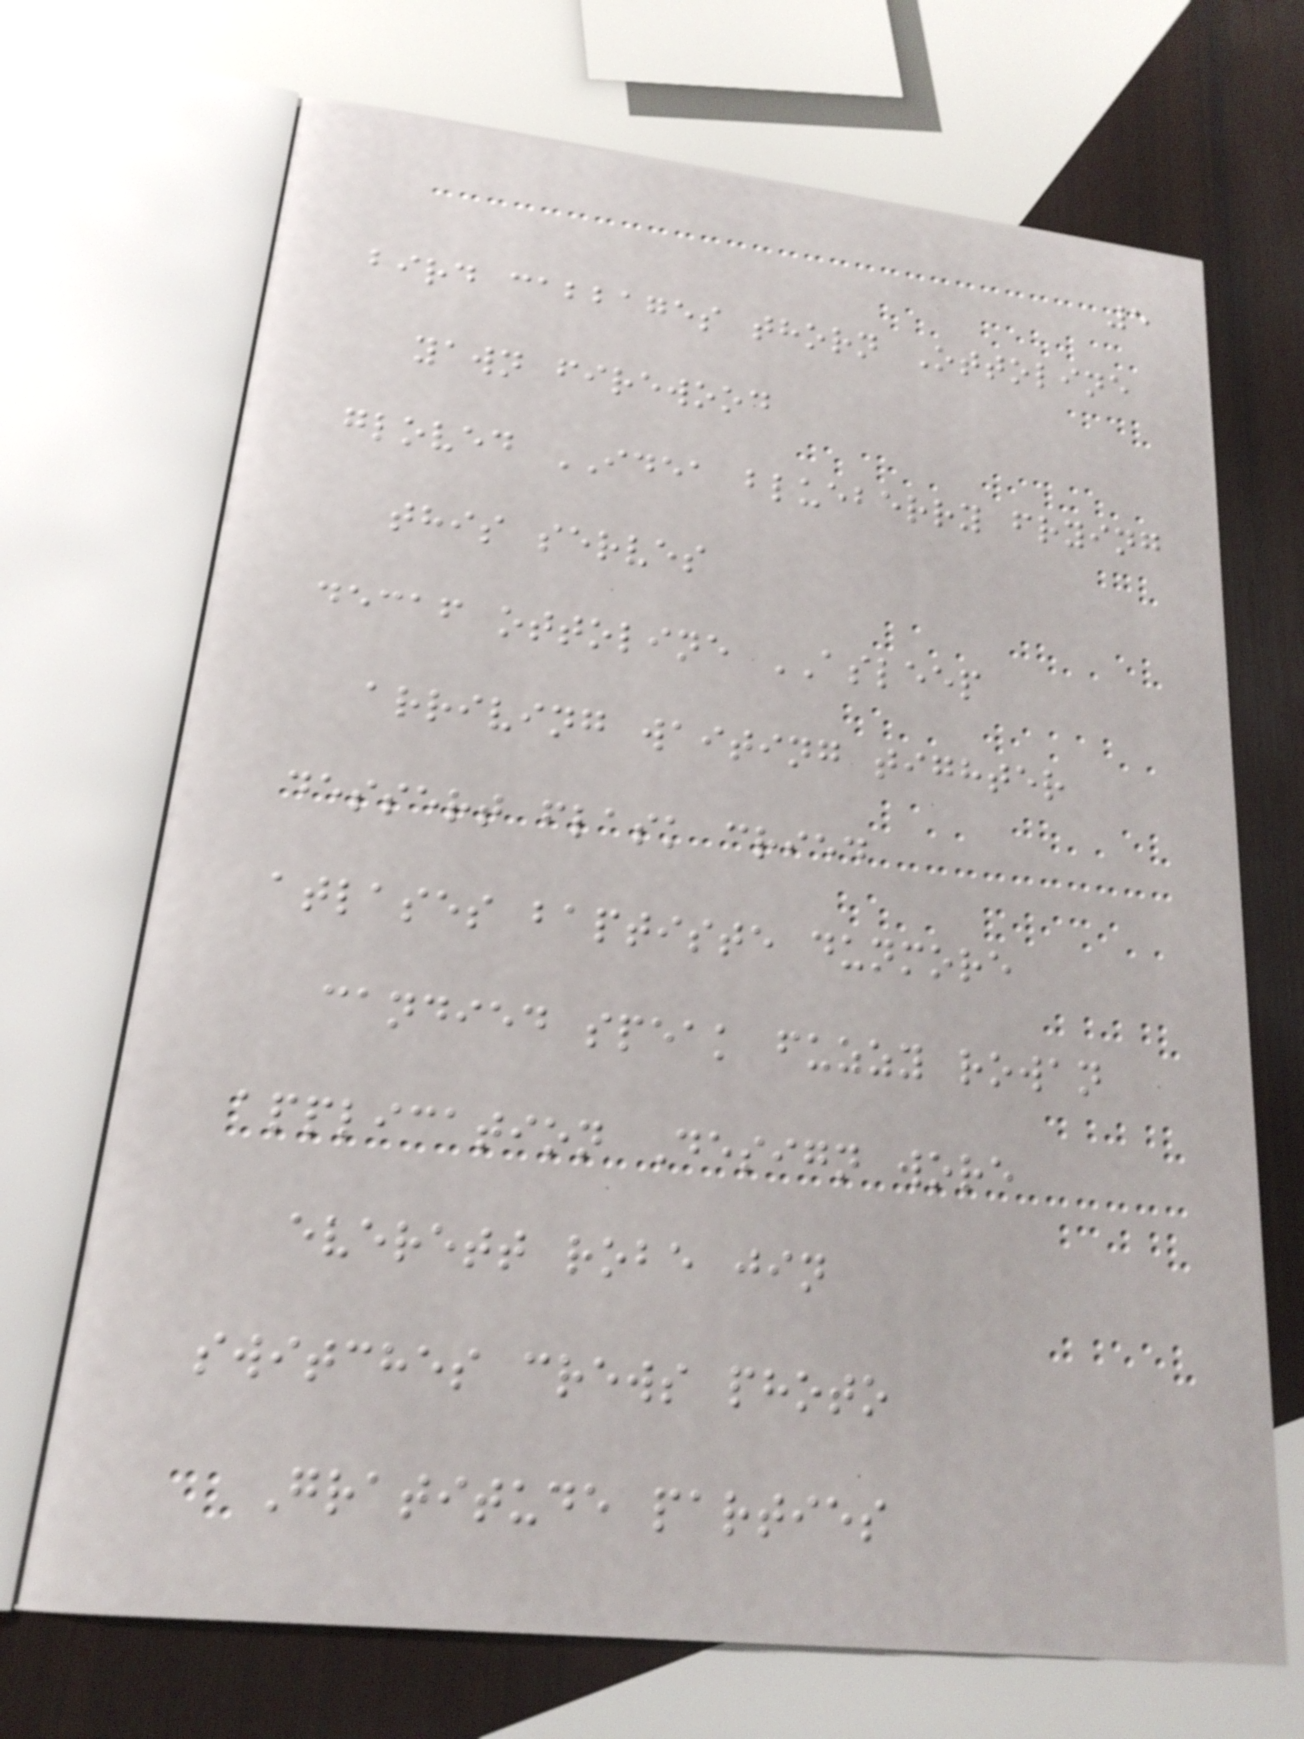5
bird cabbages thorn Ottoline
yawn firewood
gloved IDEA blueberry frying
this serves
decaf ottoline ASLEEP
arriving waiting tighter
dessert flask cried
atlases baptiste dunmore
candied speak fuzzy rowan
application Design wore
everett robe jin
switches crews photo
Gratitude parties
